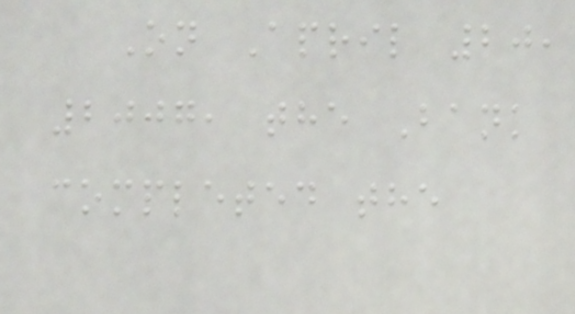On April 20,
2007, the Bank
completed the
